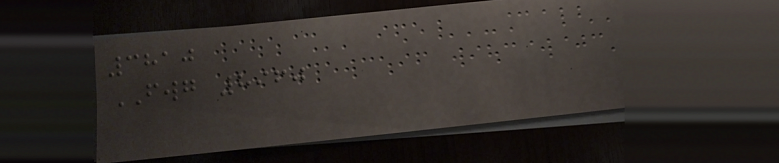3810
FWG 8960
